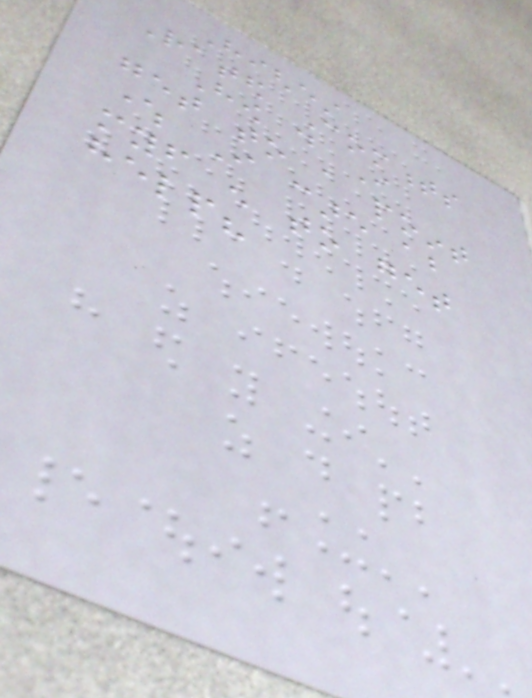Highest
Rated Comments
How do I
get to a point
where I care about
myself enough to get
help?
